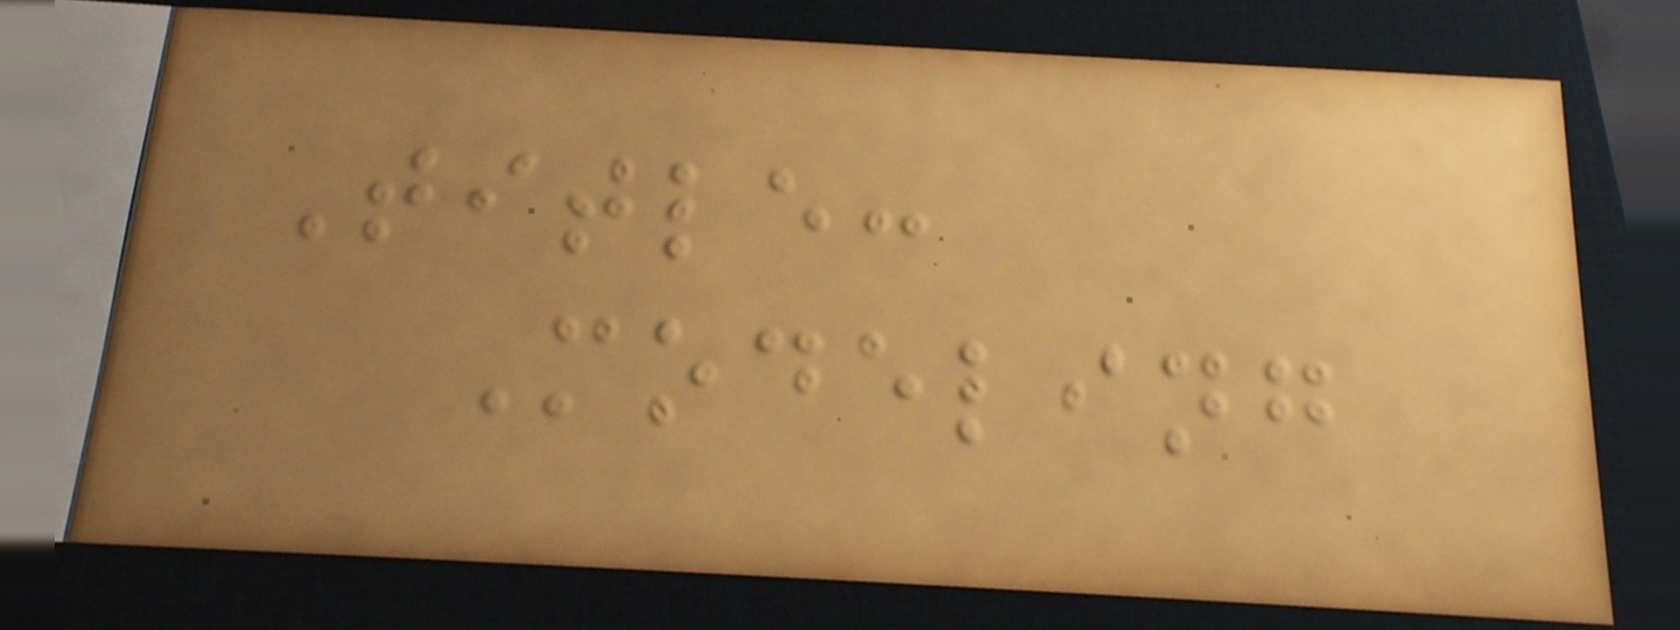Title:
Modeling
